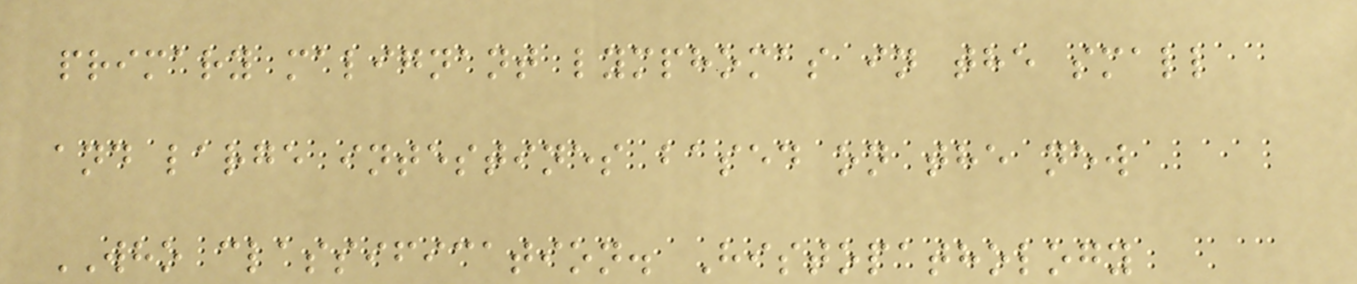primary malignant lymphomas in the small
and large intestines based on the new
WHO classification. Histopathology
